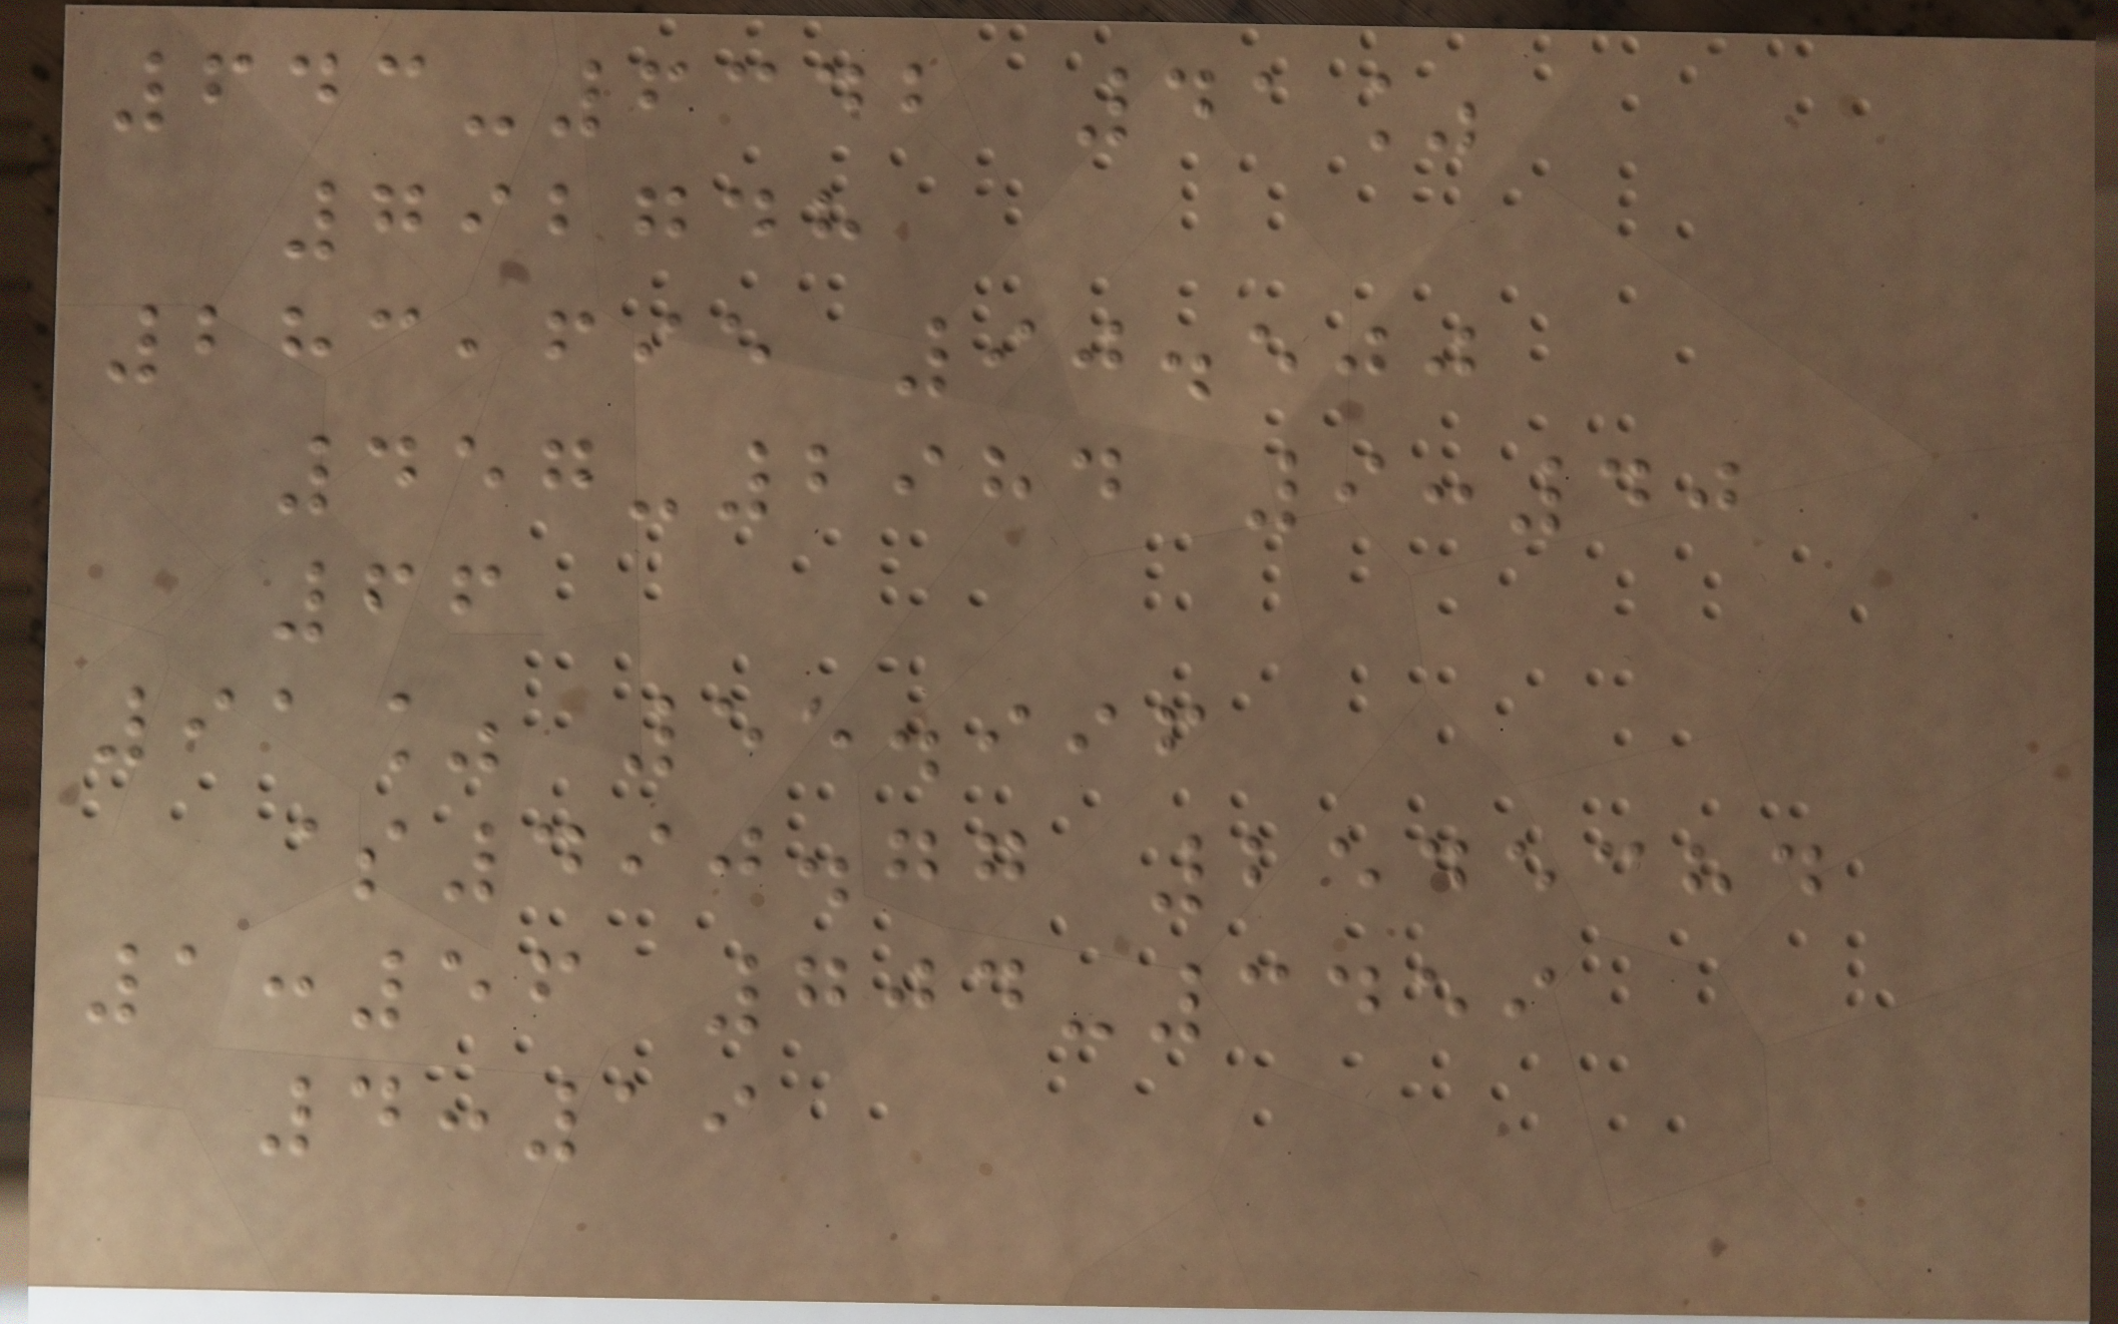643-6342 41%
792748
283,695 90.500
457-2984 9:40
66
91% 55.996
$490.77 2545384
1:56 704-3459
4:19
